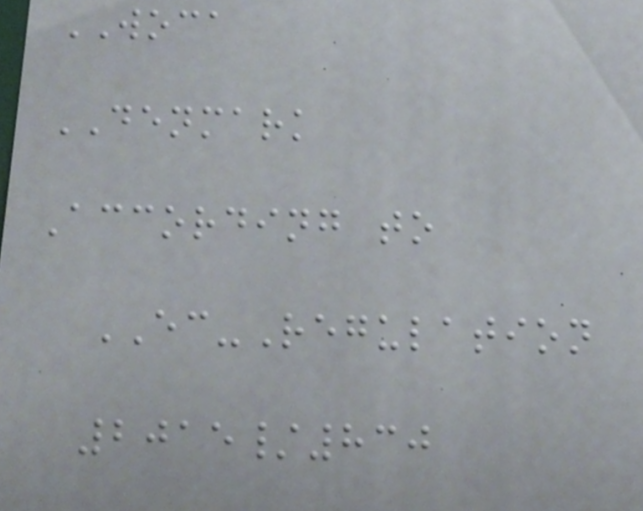WOCA
DENMARK
According to
EC-Regulation
2015/830
